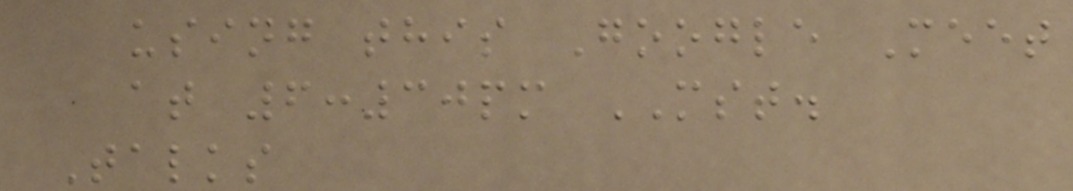using this Google Meet
at 6:30pm MST.
Talks
